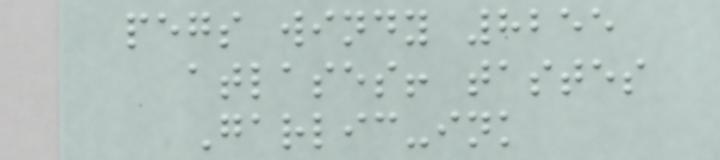pegs windy 8255
atlases! tastes
Garlic-ink
